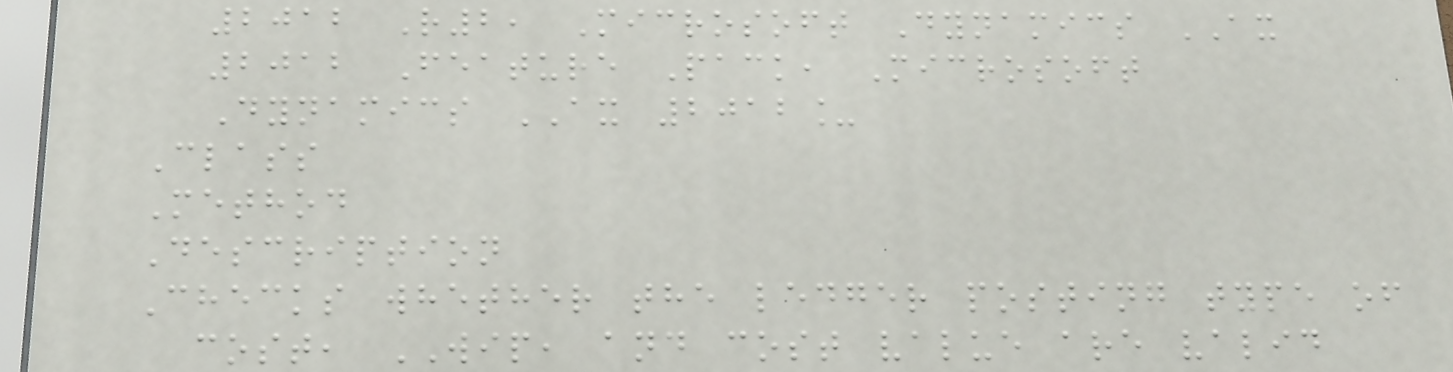2012 R2, Microsoft Dynamics AX
2012 Feature Pack, Microsoft
Dynamics AX 2012_
Class
Method
Description
Checks whether the ledger posting type of
cost, WIP, and cost value are valid
